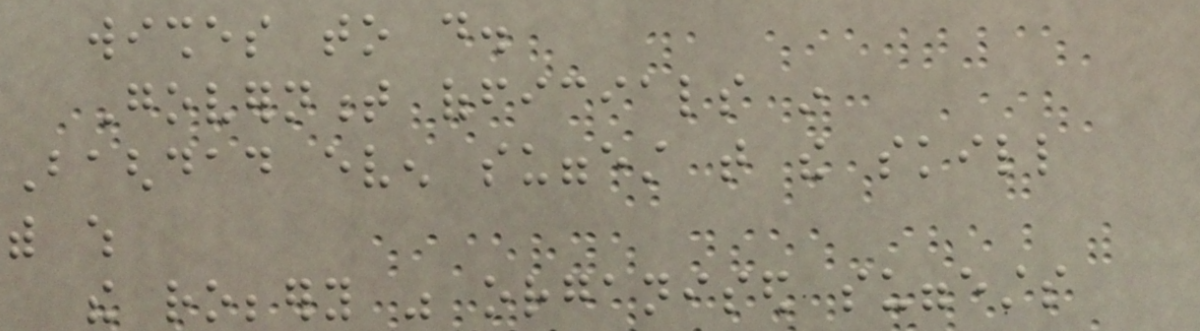wishes to do.
Government officials in
Baghdad even suggest that the skill
with which
the robbery was organised suggests
